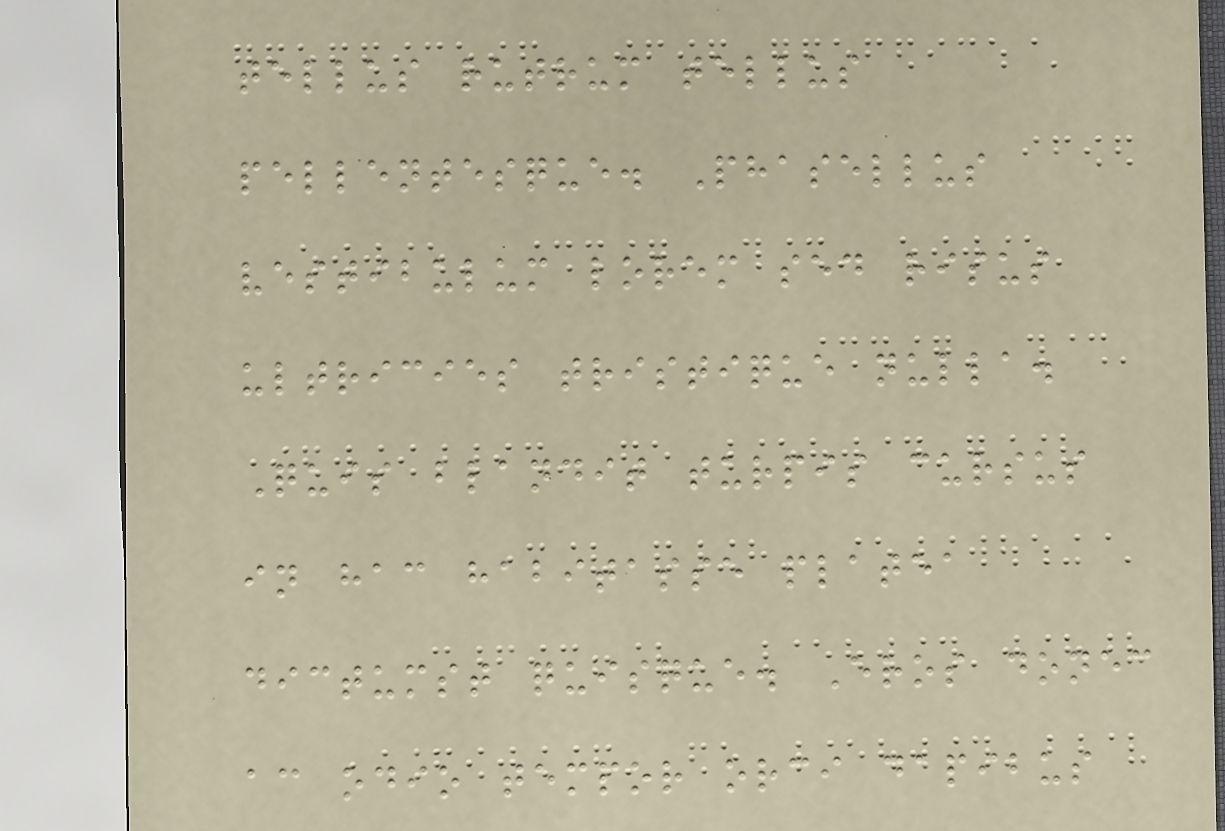tellus rutrum tellus
pellentesque. Phasellus
vestibulum lorem sed risus
ultricies tristique nulla.
Quis blandit turpis cursus
in hac habitasse platea
dictumst quisque. Eros donec
ac odio tempor orci dapibus
